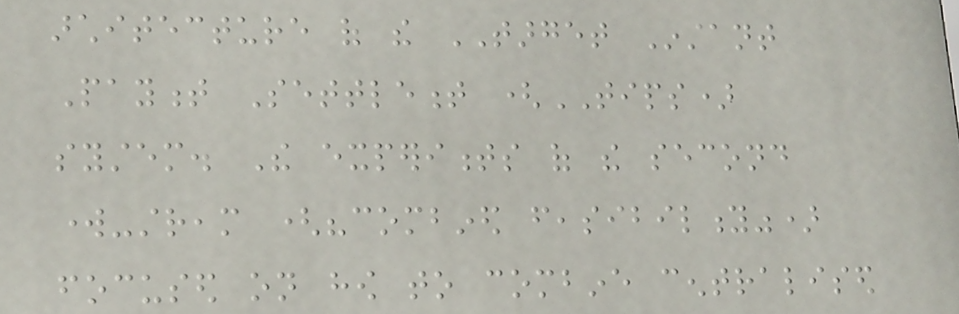architecture of the TARGET Instant
Payment Settlement (TIPS)
system. The experiments of the second
work-stream ("combined feasibility")
focused on how to combine centralised
